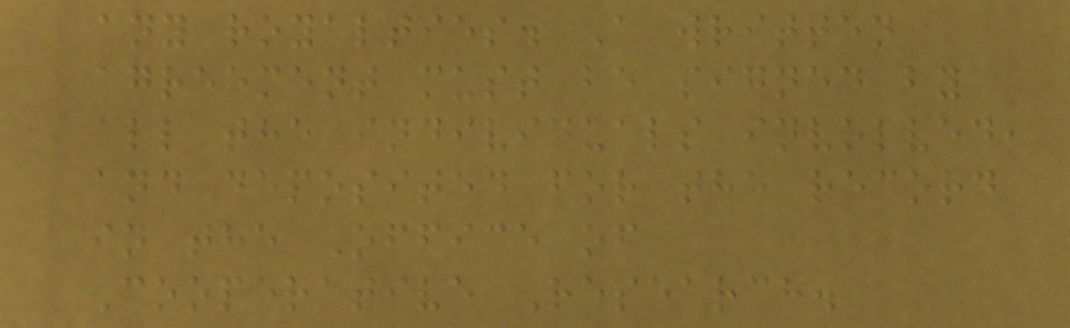any royalties. A written
agreement must be signed by
all the individuals involved,
and deposited for the record
in the Office of
Cooperative Research.
